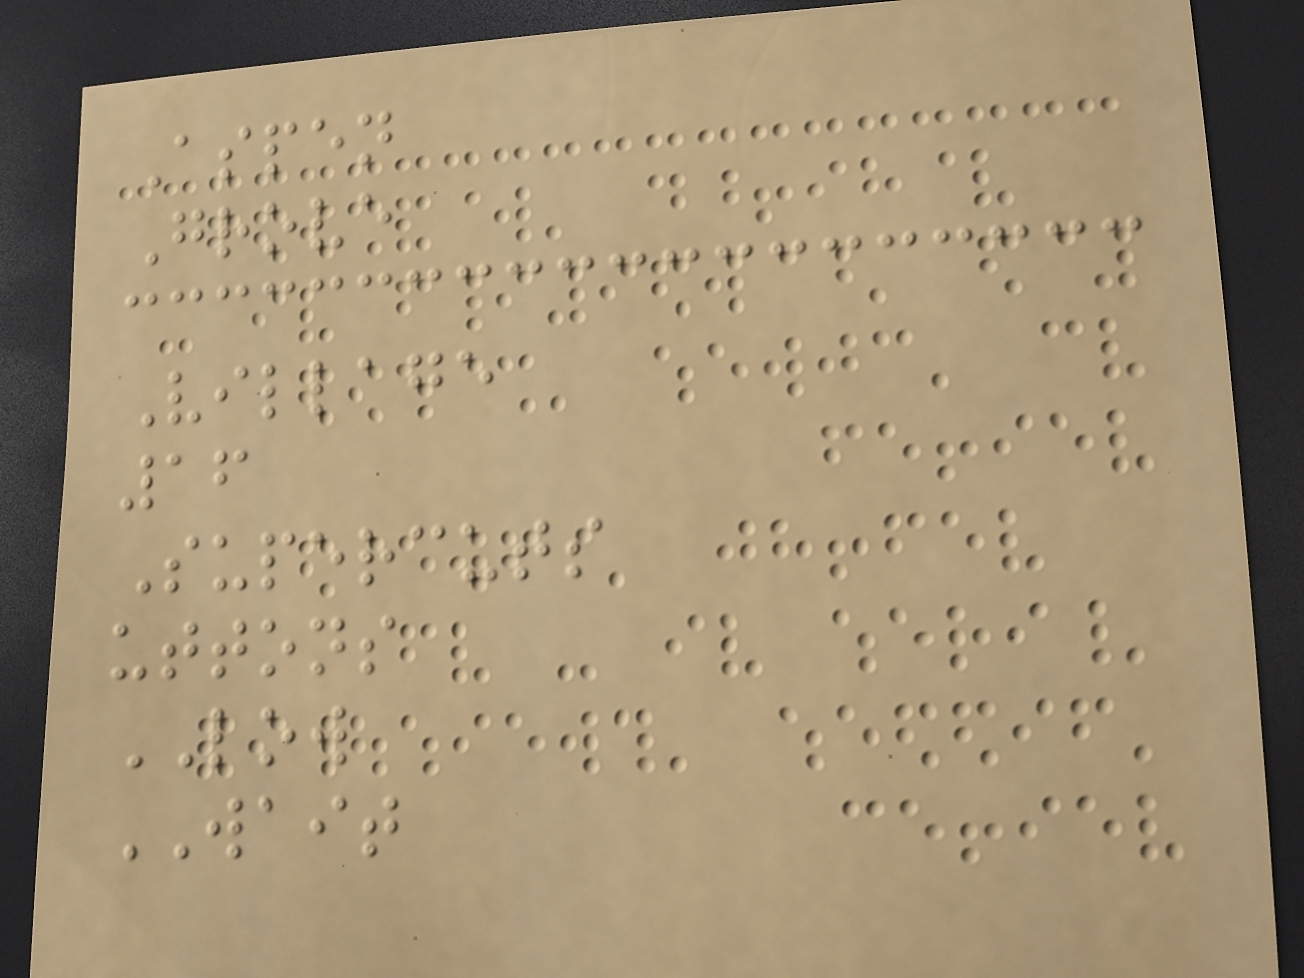Aspen
Grove
Village
16
Supercuts
uttons
LOW
WAIT
